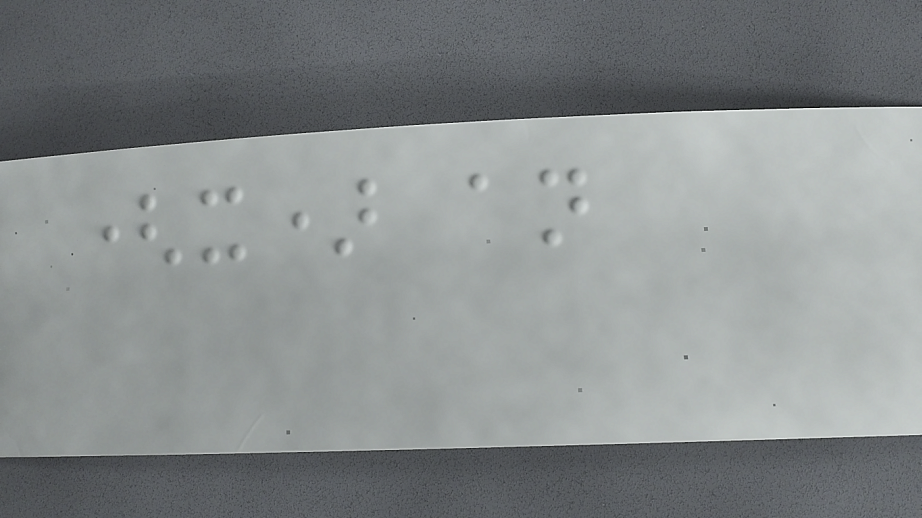(x) an
